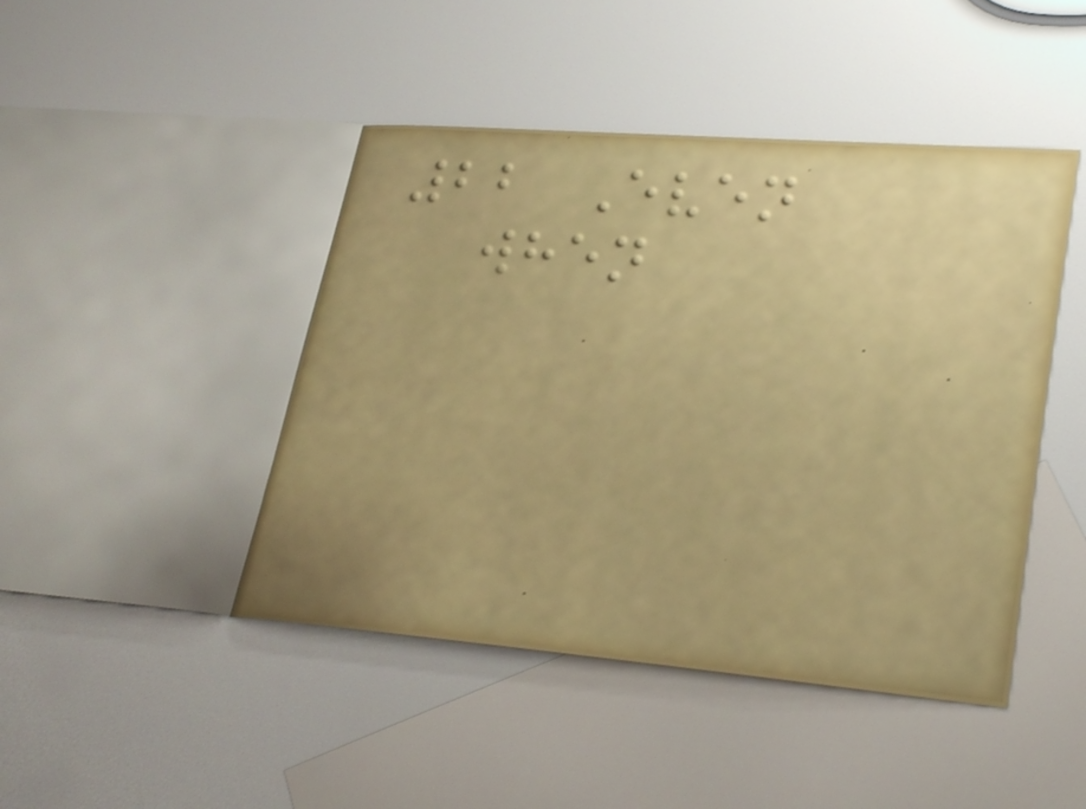22 Even
when
